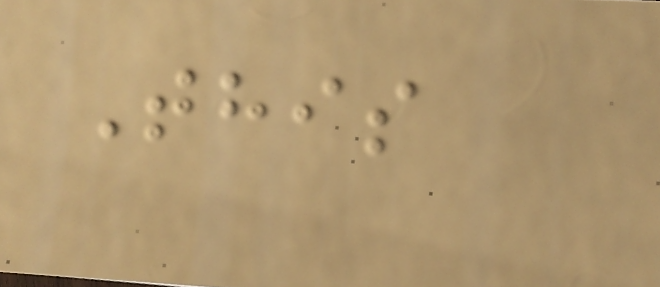This
